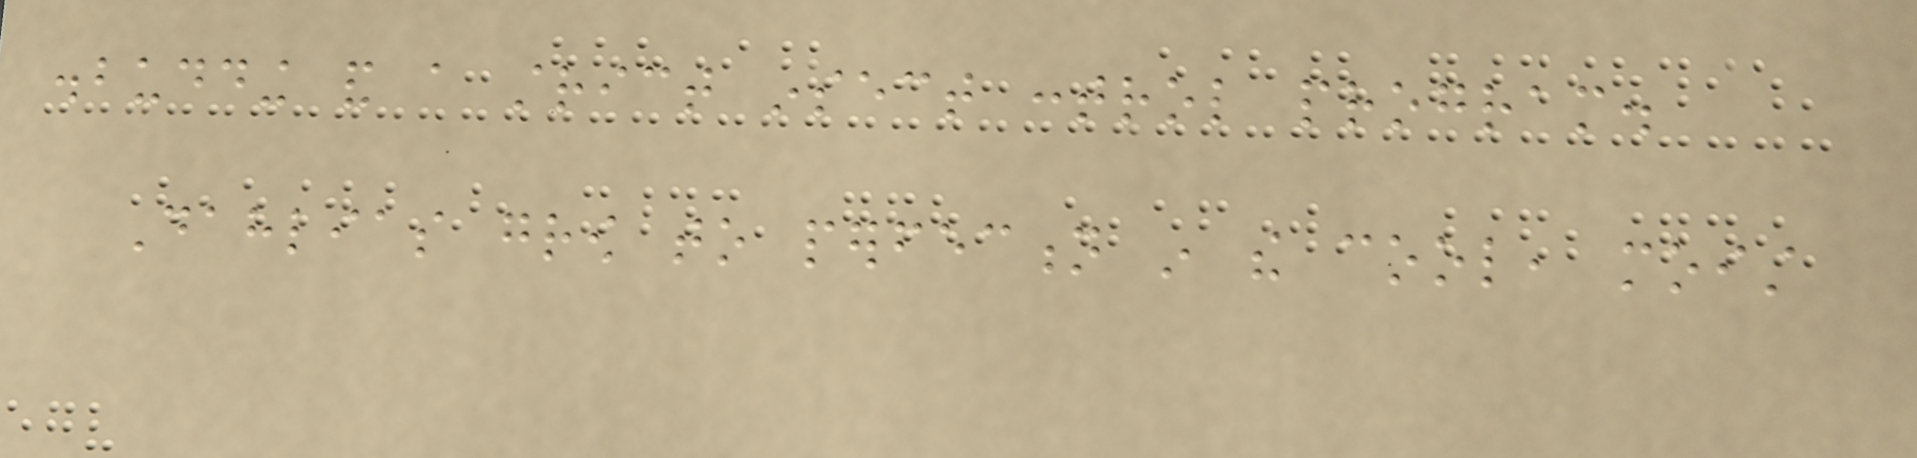disbudding and a strict insect control program.
Dahlias grow to perfection in the cool, moist
